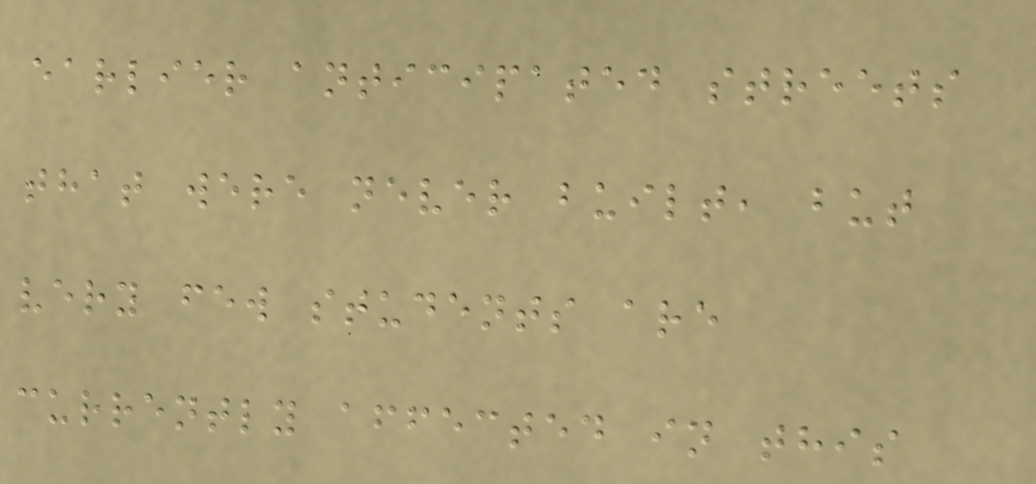earlier anticipated streets
that were never built, but
very few students are
currently affected in this
